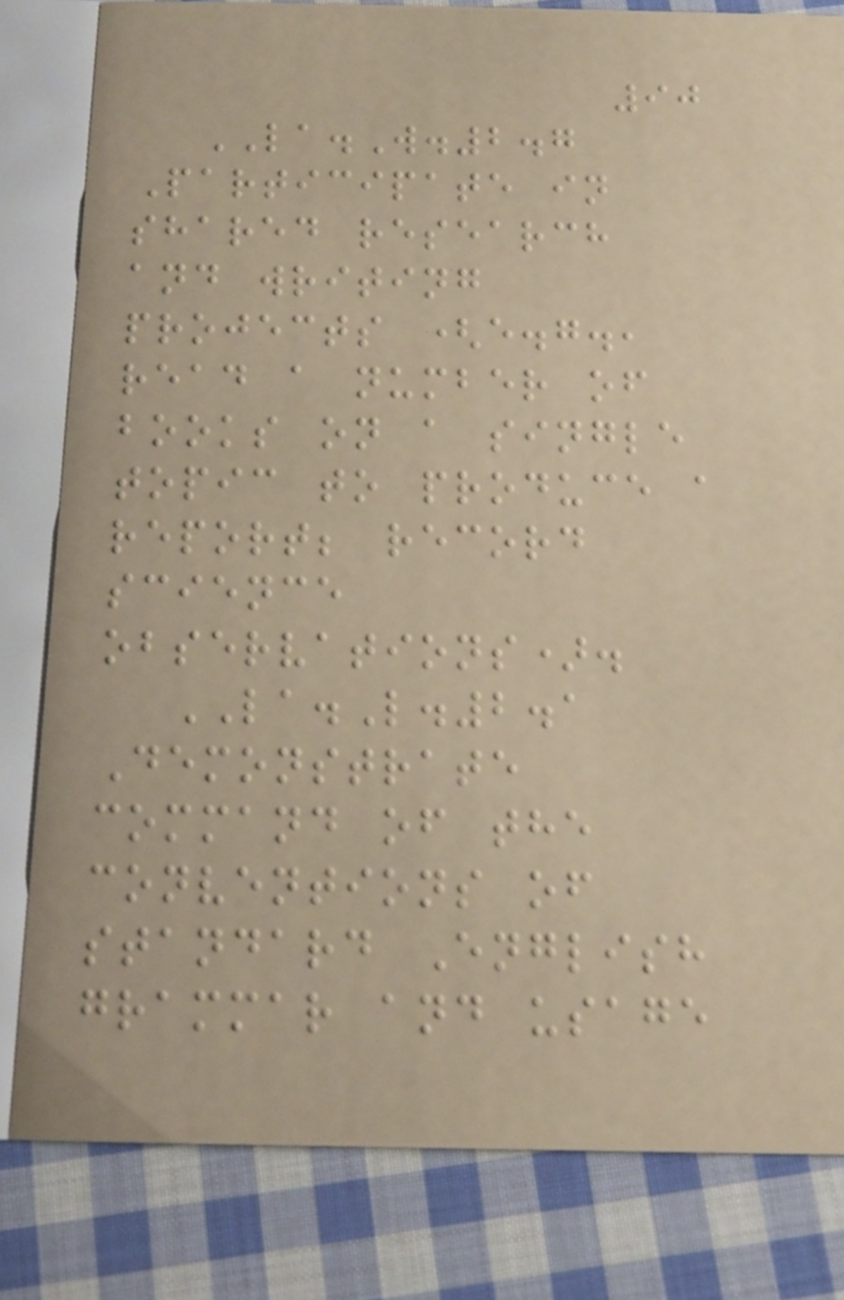90
LA.W.2.7
Participate in
shared research
and writing
projects (e.g.,
read a number of
books on a single
topic to produce a
report; record
science
observations).
LA.L.2.1
Demonstrate
command of the
conventions of
standard English
grammar and usage
